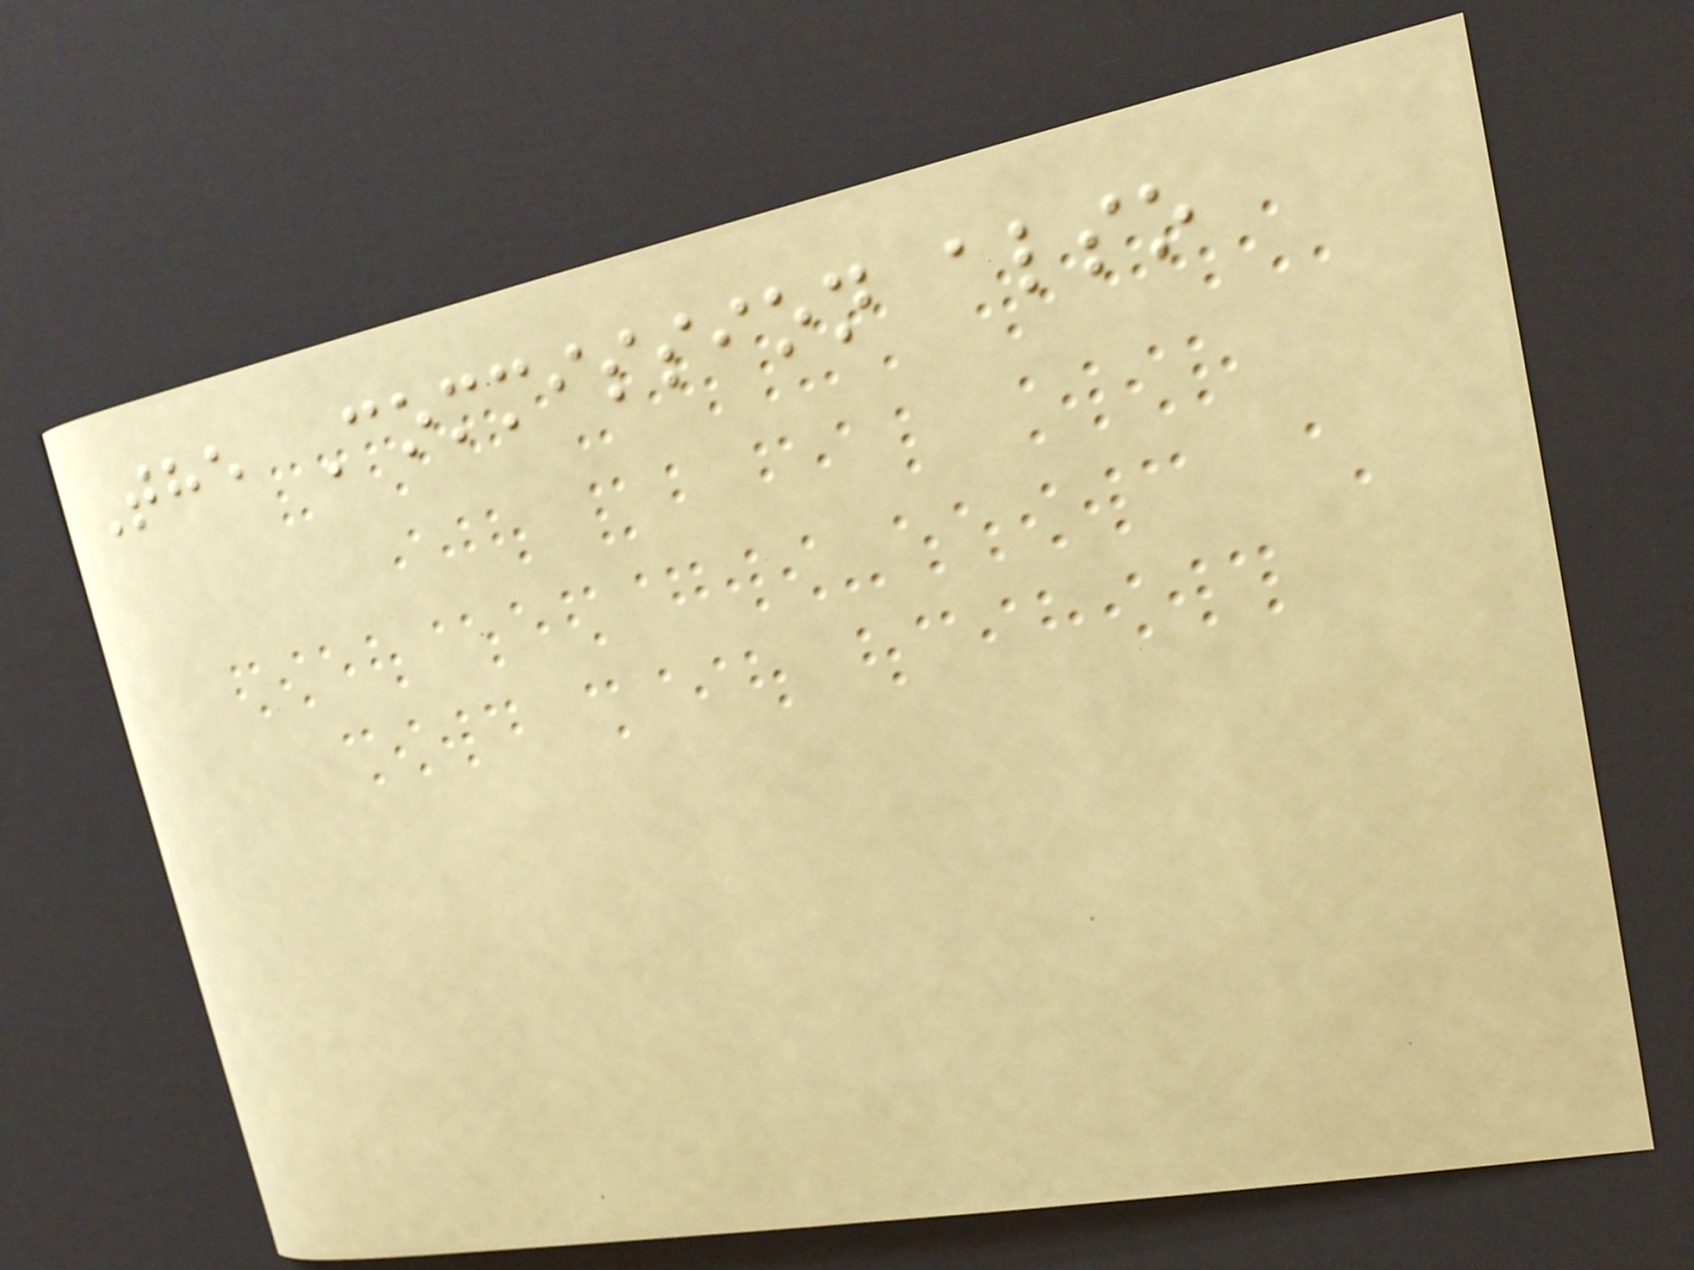The Commission also
